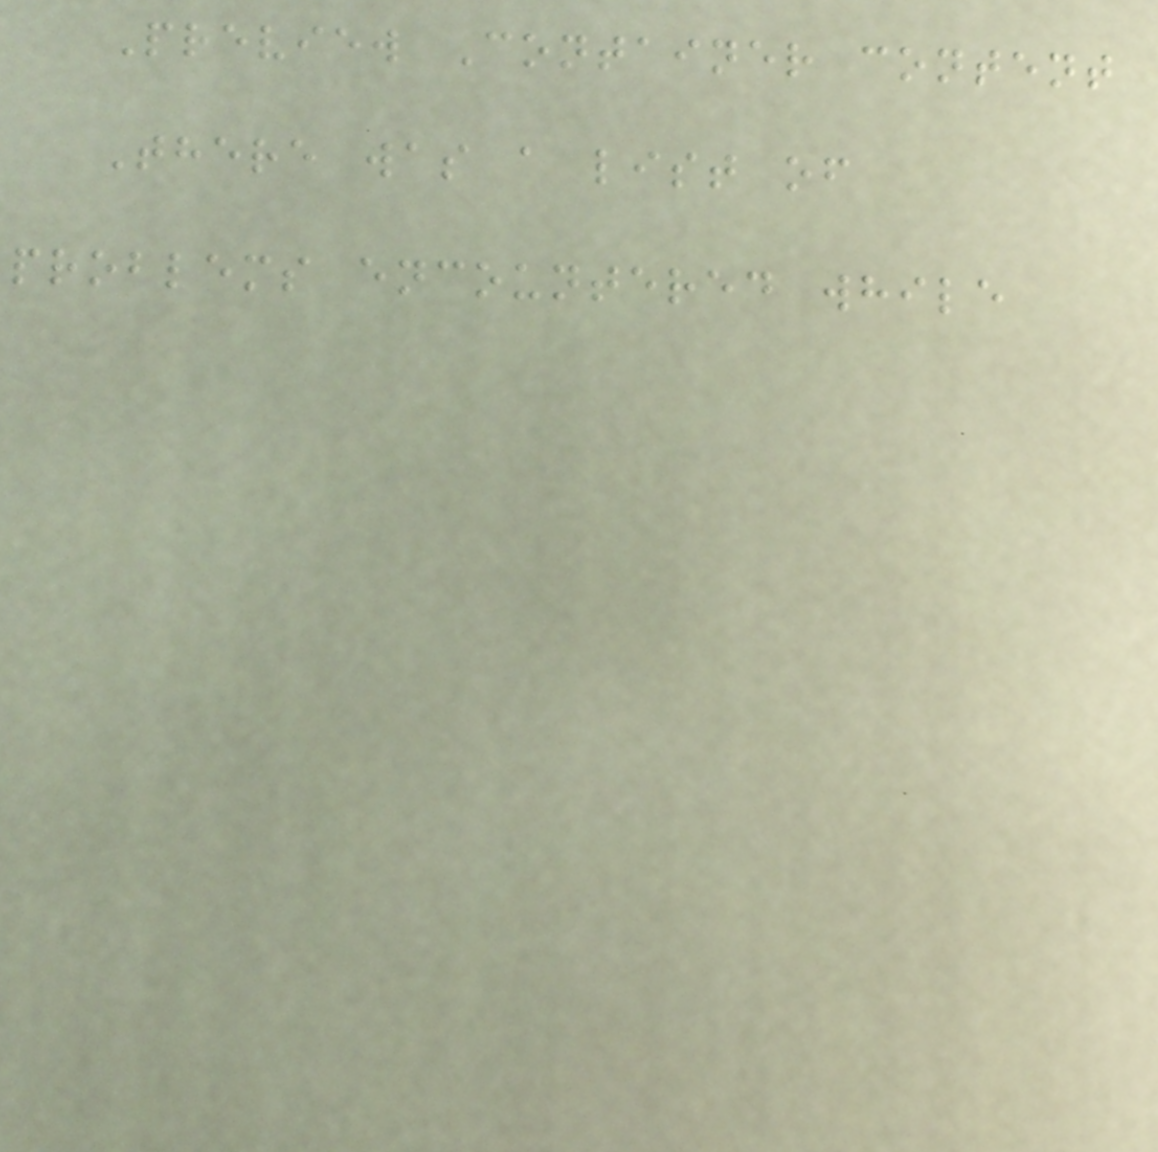Preview Container content
There was a list of
problems encountered while
